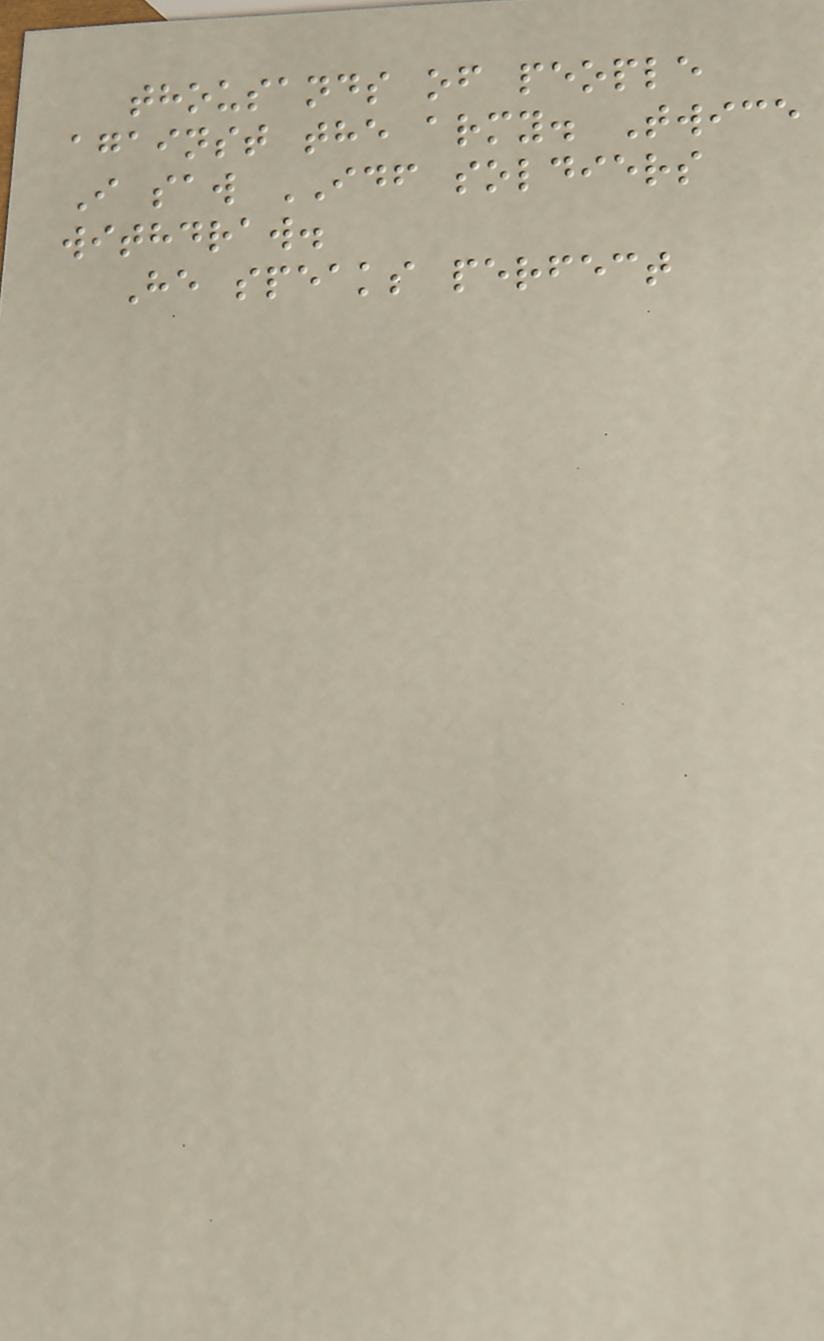thousands of people
against the army. Twice
I saw IDF soldiers
withdraw.
He speaks perfect
